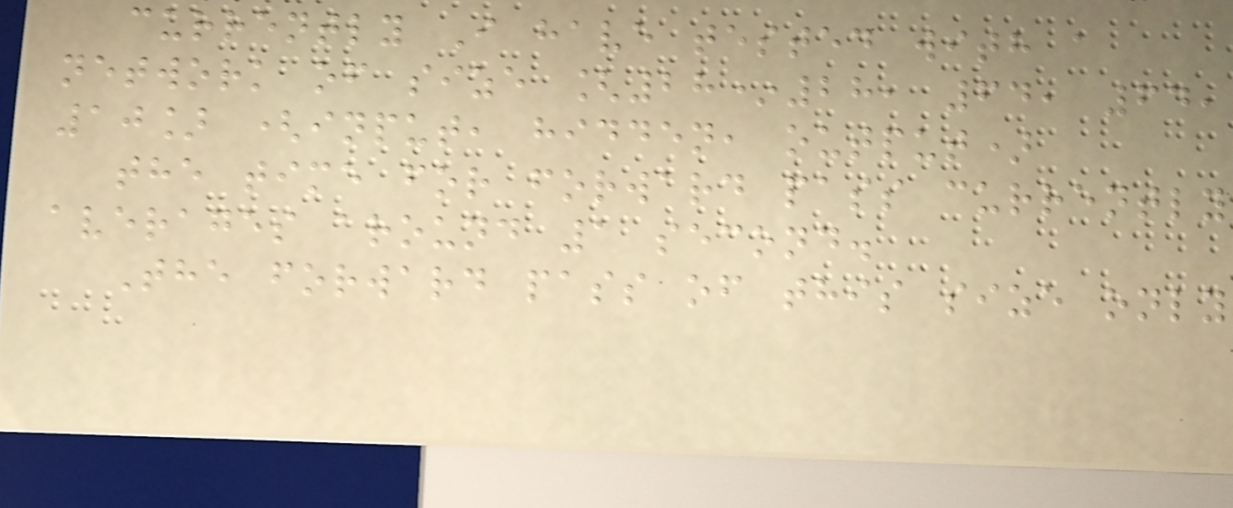currently I have tested with a
network of size [28*28, 64, 64,
10] (input, hidden, output)
the time for forward pass currently
averages around 1 second.
The forward pass of this size only
